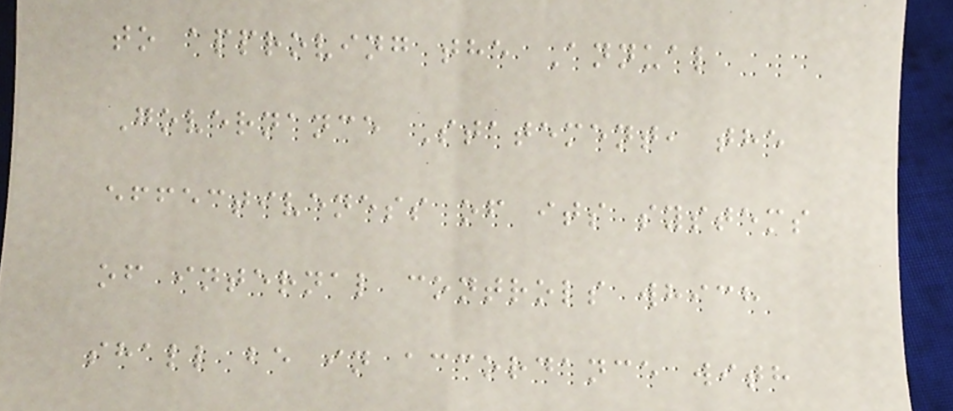to approving the Annual
Governance Statement, the
effectiveness of its systems
of internal controls which
shall be in accordance with
